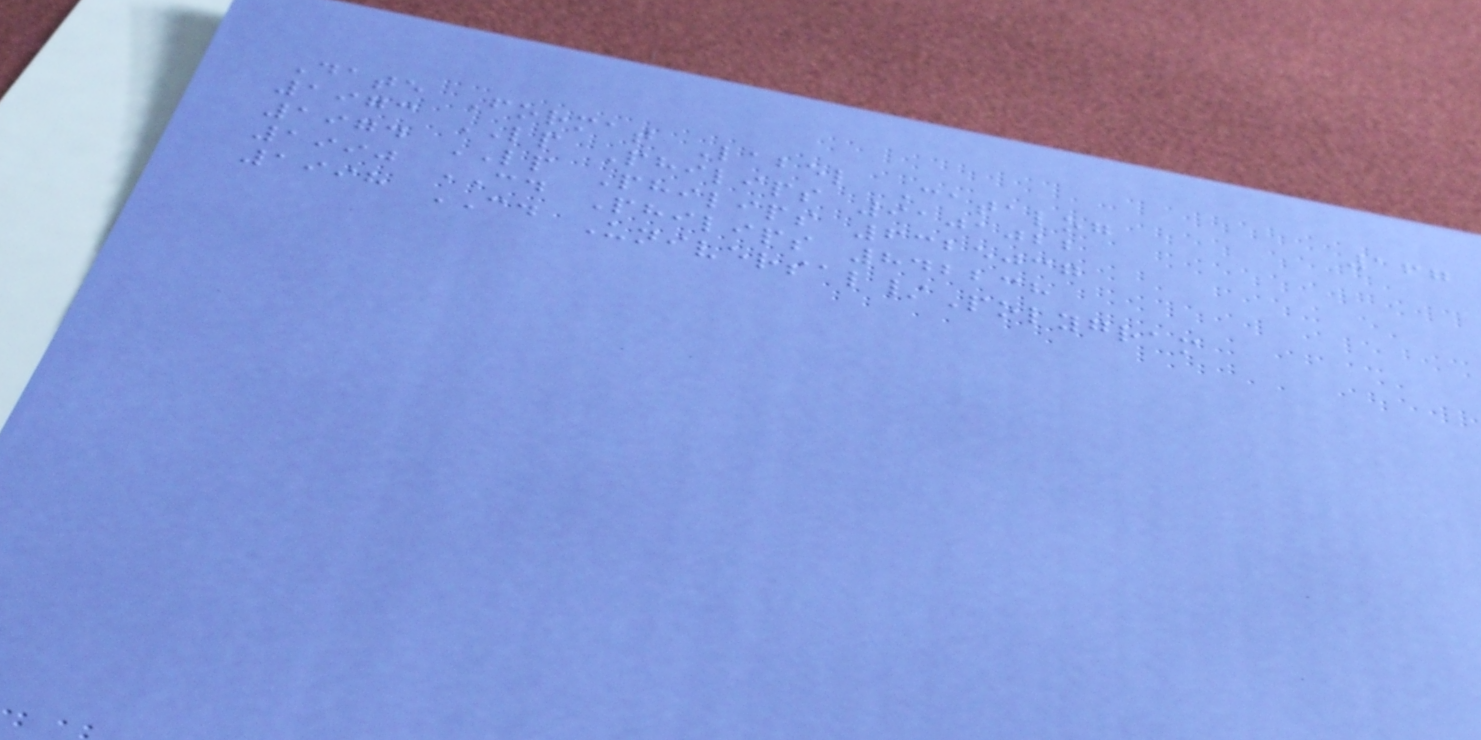167
Date Format Label Catalog
1973 LP Philips 9101022
1974 LP Philips 6325037
1990 CD Philips 842238
1998 CD Universal/Polygram
